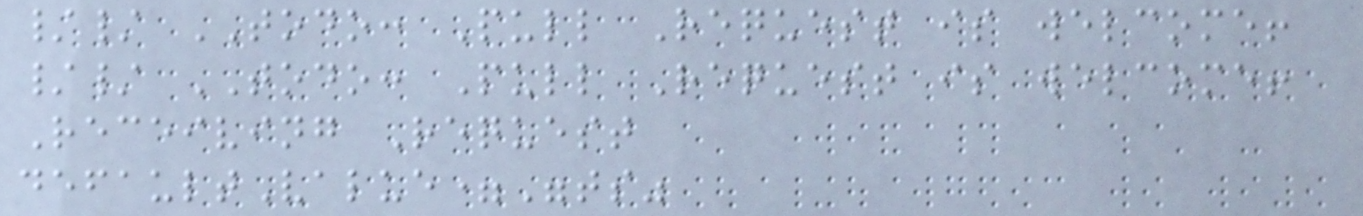// TODO: Pull Request is welcome!
// TODO: Pull Request is welcome!
Receiving Request
defaultValue="ts"
